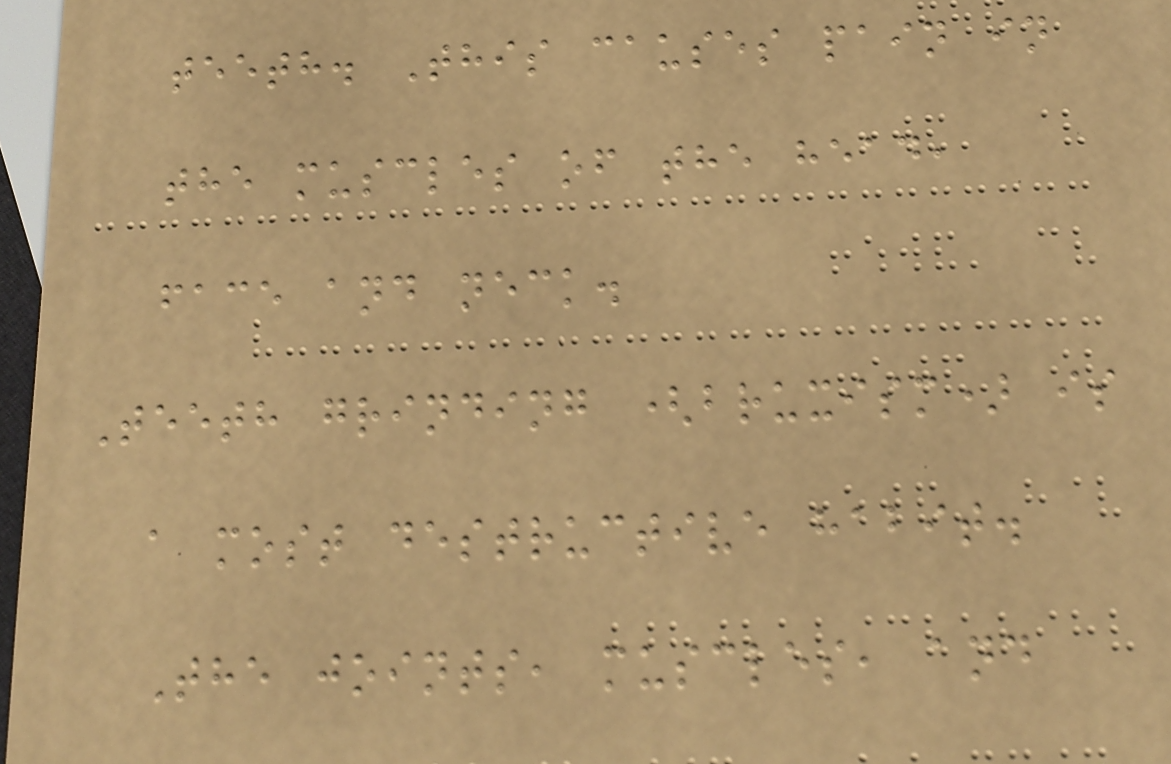teeth. This causes pain in
the muscles of the head,
face and neck.
Teeth grinding (bruxism) is
a most destructive habit.
The joints, muscles, and
